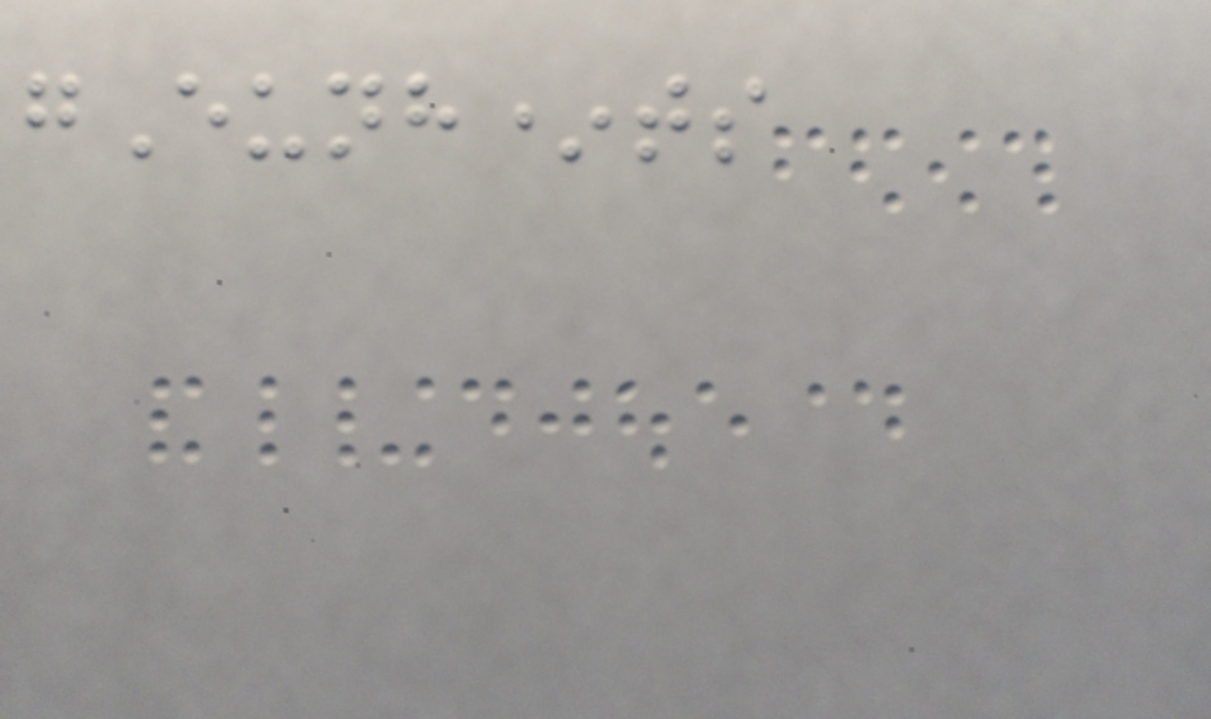gEunh*ts
